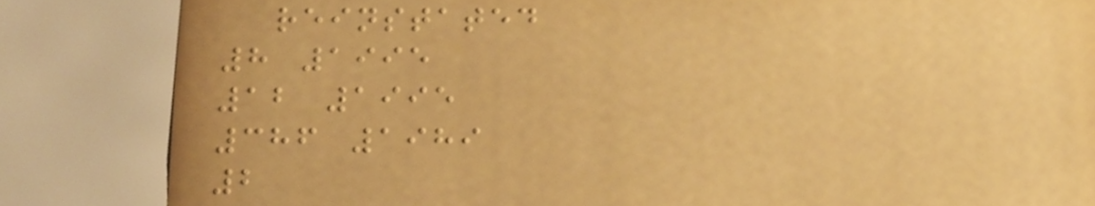reinstated
8 1995
12 1995
386 1989
2
